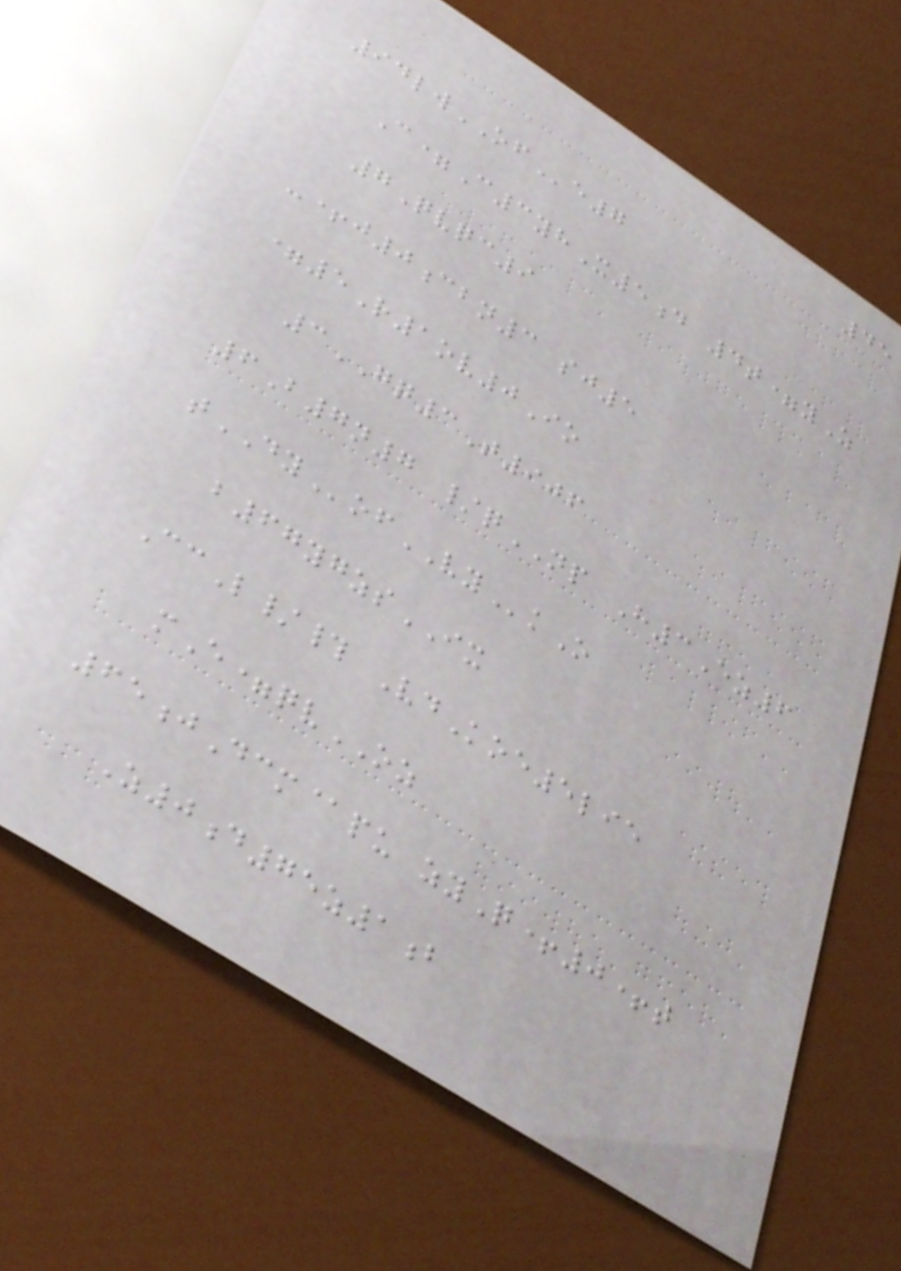45
94lwOFe7
C=C3yhX5d 4t=yZ
7Qvqc9
-+j0cbn3 sj5
=5R1ov0Io
3GQ3T906
6B7n7 /qNP H3Ez6
tDYofVYkO
b67ygzsIX
CcL/# VdKoe5lie
mE=qvOZ
65jDcm@pu zyQ+0+t
Z0d75z1b
